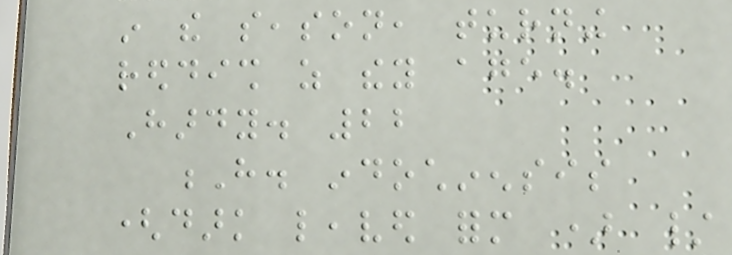in the season, turning
reddish as they age.
Hardy. 22
H. indochinensis
(dark leaved form ) /
